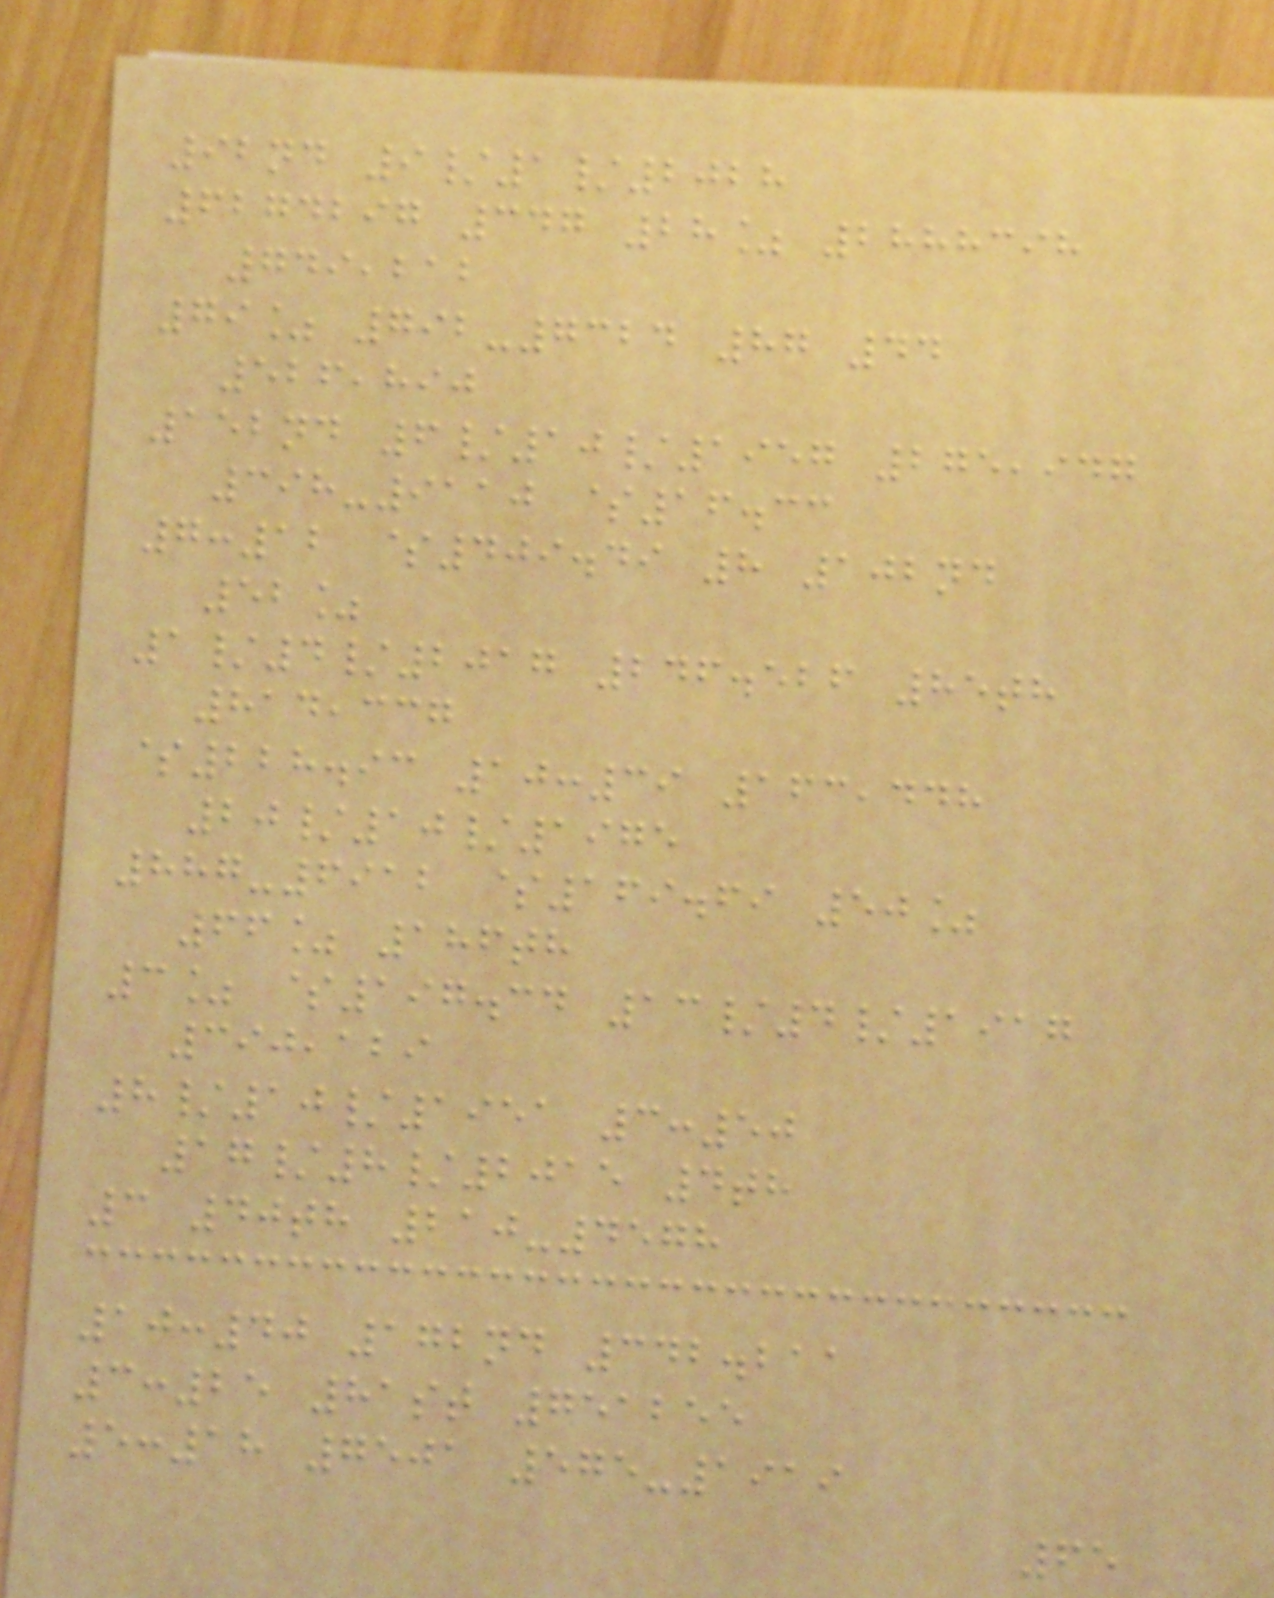92nd 9/1/2028
6274297 347 28% 2888398
749,212
79% 792-7324 87 44
526,890
152nd 6/10/1957 275,947
398-9110 $16.33
7:12 $409.49 8 102nd
52%
1/4/2017 246.526 85th
814,337
$228.93 10:39 163,448
20/10/1975
887-6912 $169.69 50%
66% 186th
3% $197.34 13/4/1917
390,129
8/10/1951 3:50
17/8/2015 4th
3 40th 210-4578
10:40 172nd 342.211
3:25 81st 751255
5:18 7501 575-1919
65
